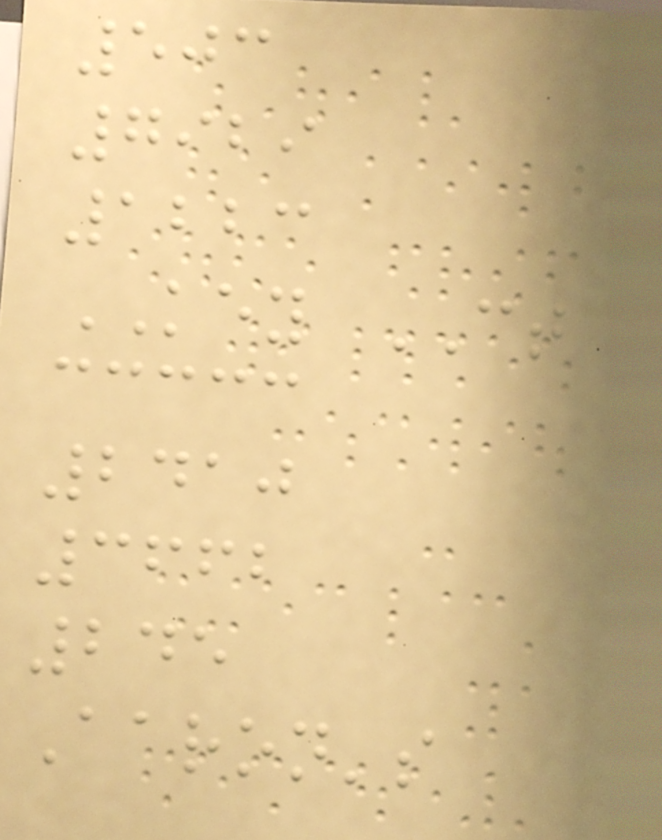503
7929
1223
KEY CT
2410
3662
245
Aaron's
